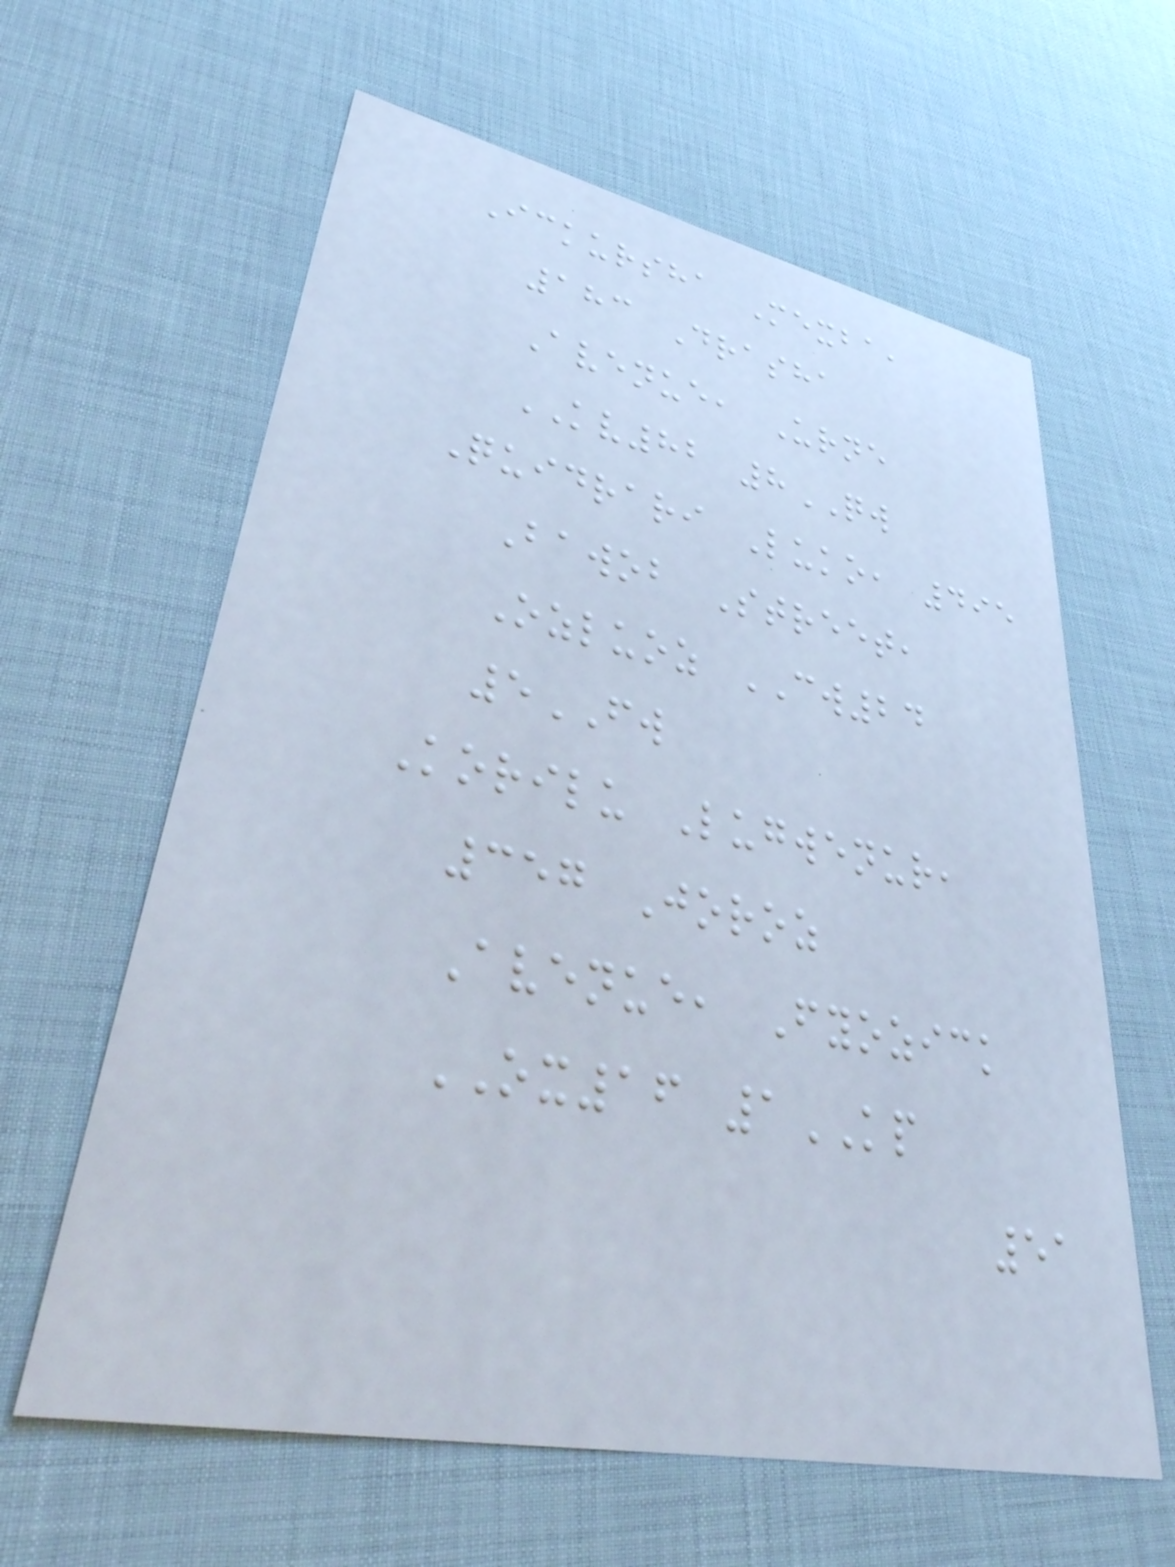Ickursha Mexba,
183 Drasha
Avenue, Urne
KV82 8QW
Quidrari Luko, 495
Bawob Street,
Ozluoz CW24
5FW
Korilu Lugwenur,
357 Joroz
Avenue, Fyozick
OX16 1KP
51
